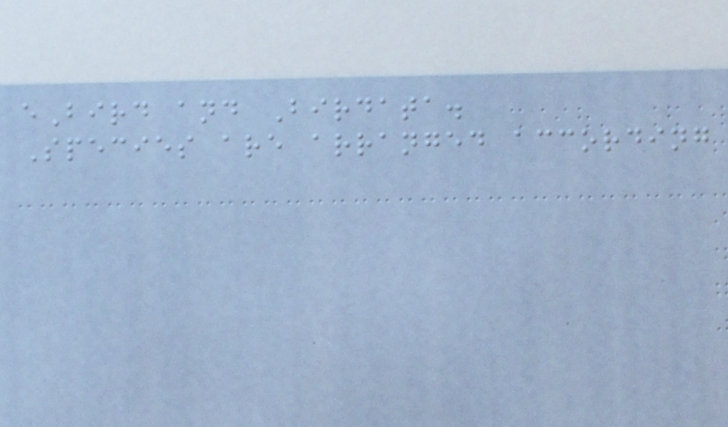eBird and Birdata.
Species are arranged according
